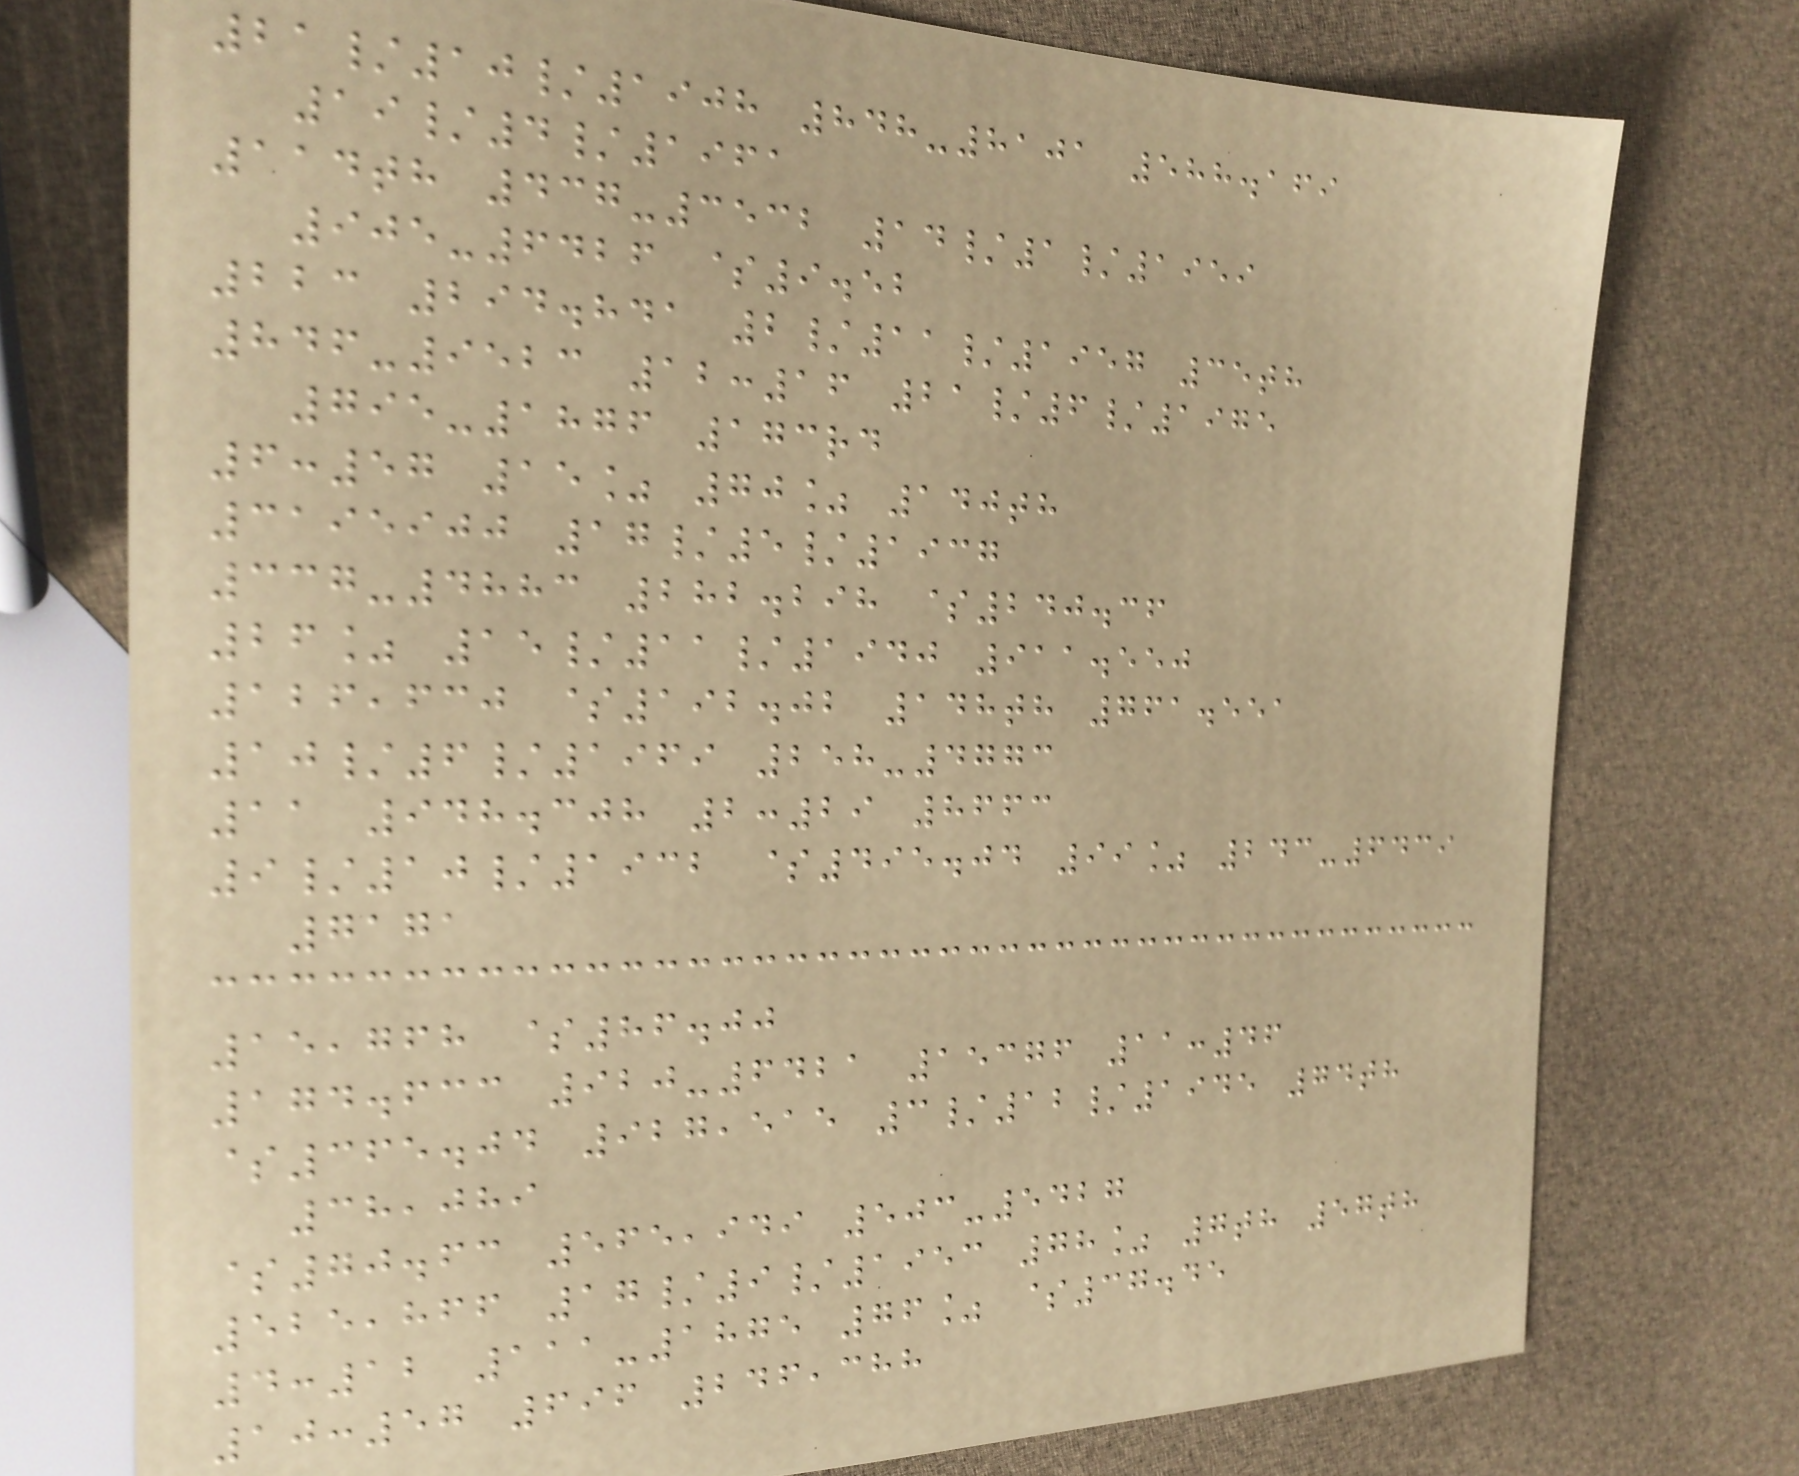21/10/1908 848-8101 588.169
19/4/1961
114th 437-3532 14/1/1959
905-6426 $9.52
223 294.841 2/11/1957 35th
846-9523 12:16 21/6/1975
795-1876 173rd
6:57 15% 70% 140th
3195900 17/5/1937
337-4883 282.298 $240.36
26% 15/11/1940 911.550
126,630 $192.02 148th 761.551
10/6/1969 258-4773
11 948.308 2:29 8663
9/10/1932 $495.04 99% 243-6439
7171
15,768 $86.00
174.633 920-6421 15376 11:46
$365.04 927,515 3/12/1945 74th
38,089
$70.63 565,949 503-5427
525,866 17/9/1953 78% 7th 57th
4:12 111-1875 76% $37.45
10:57 696 246,388
